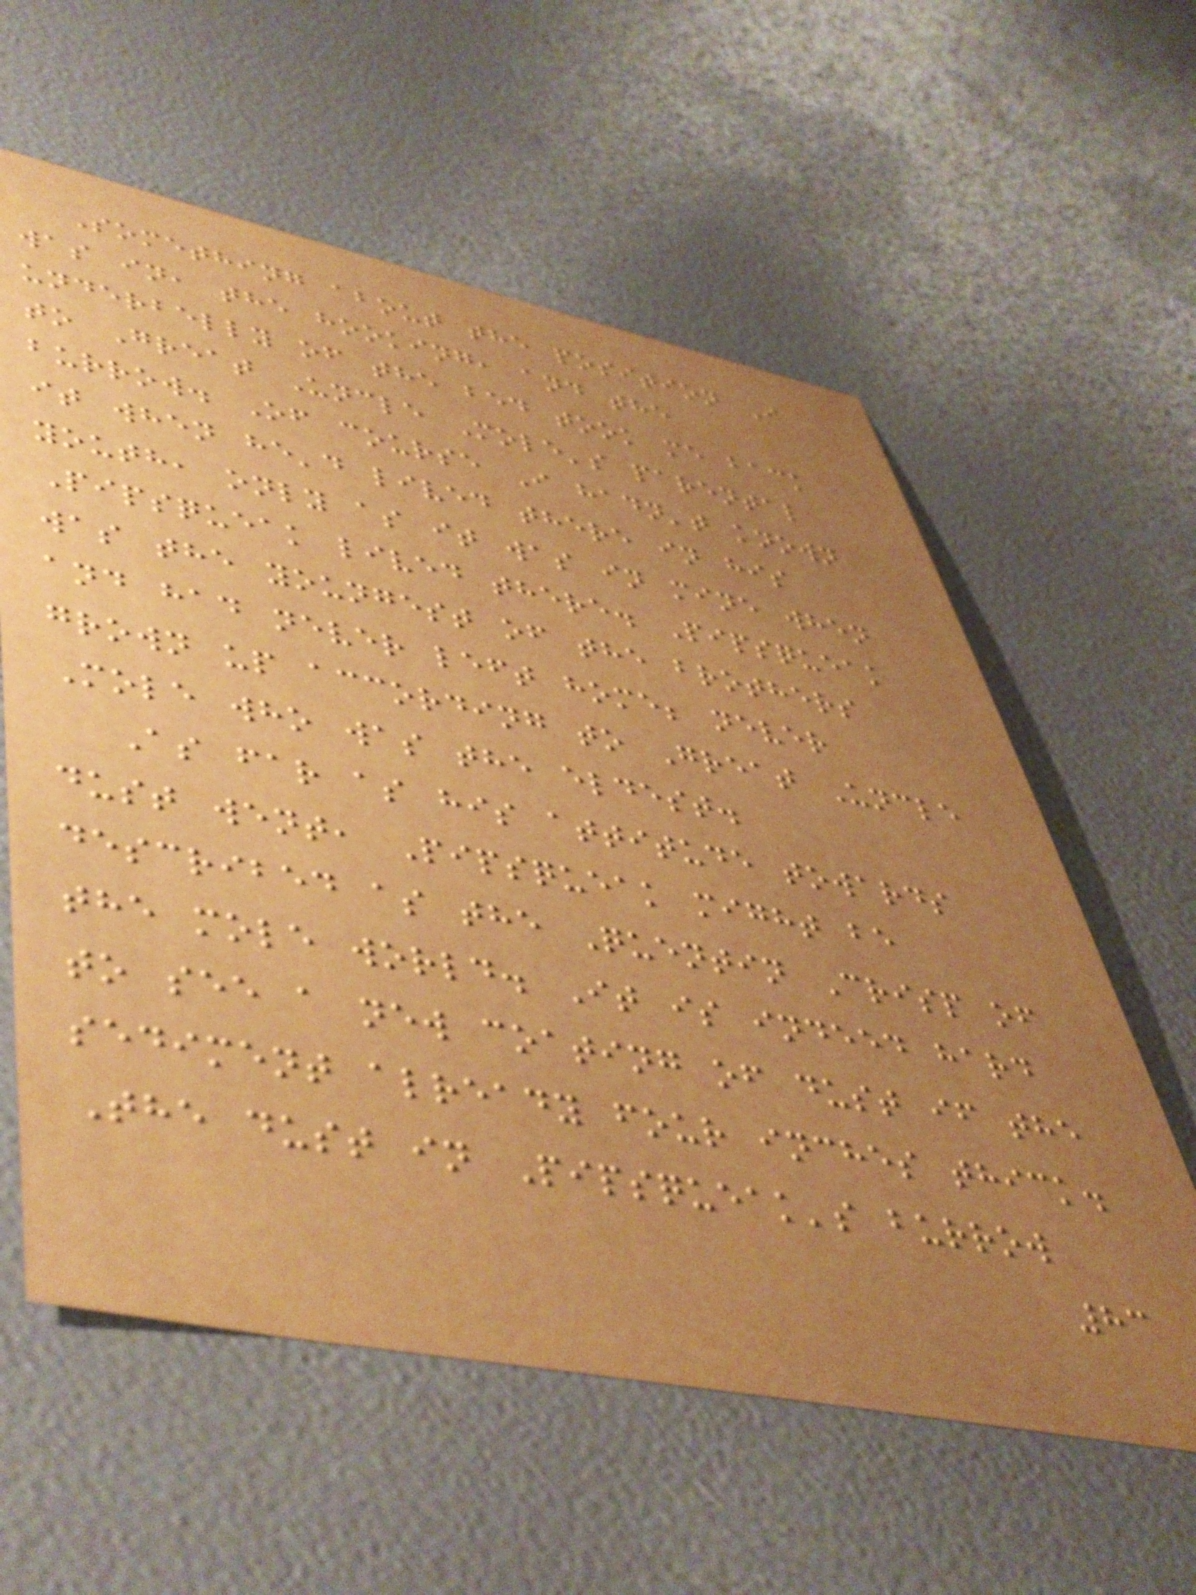Something about the position I
was in, the hooking, and the
underbelly of the bed took me back
to Great Uncle Mole's parental
burrow. Of course I hadn't known
it when he'd lived there in his
youth, only as it was in mine when
Pipsqueak lived there. Pipsqueak
was the youngest of the brothers
and had never left home; never
grown up according to Great Uncle
Mole who was the eldest.
As far as his attitude towards
dust went, Pipsqueak might be
described as the Quentin Crisp of
the mole world. It is indeed hard
to see a new coating of dust if the
sediment already four inches thick.
The dust in Pipsqueak's burrow
83
